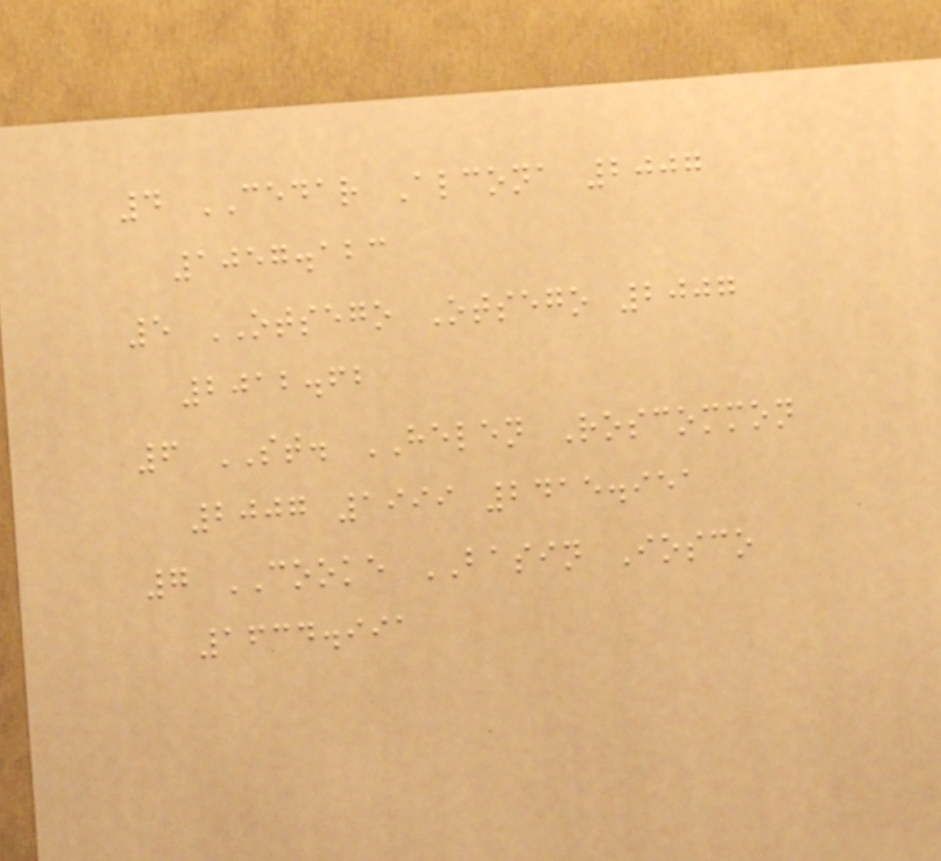4 CEDAR Alcona 2007
1057.123
5 OTSEGO Otsego 2007
2012.62
6 ST. HELEN Roscommon
2007 1999 2415.951
7 COOKE BASIN Iosco
1634.991
